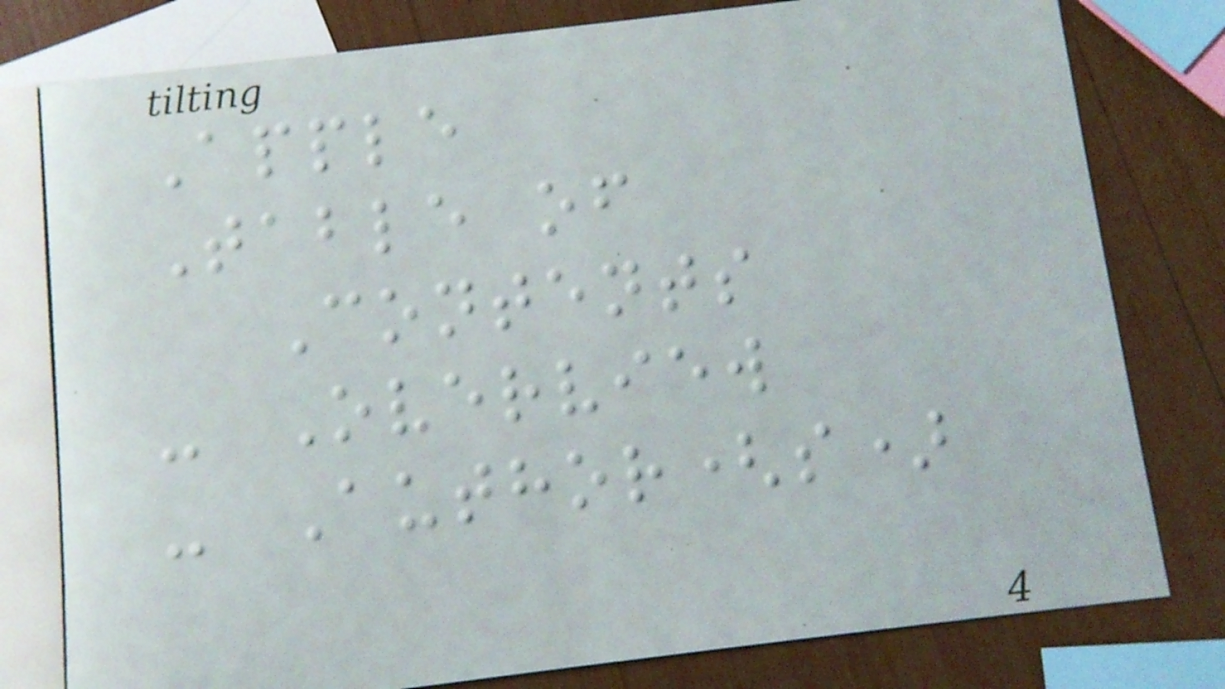Apple
Table of
Contents
- Overview
- Author(s)
